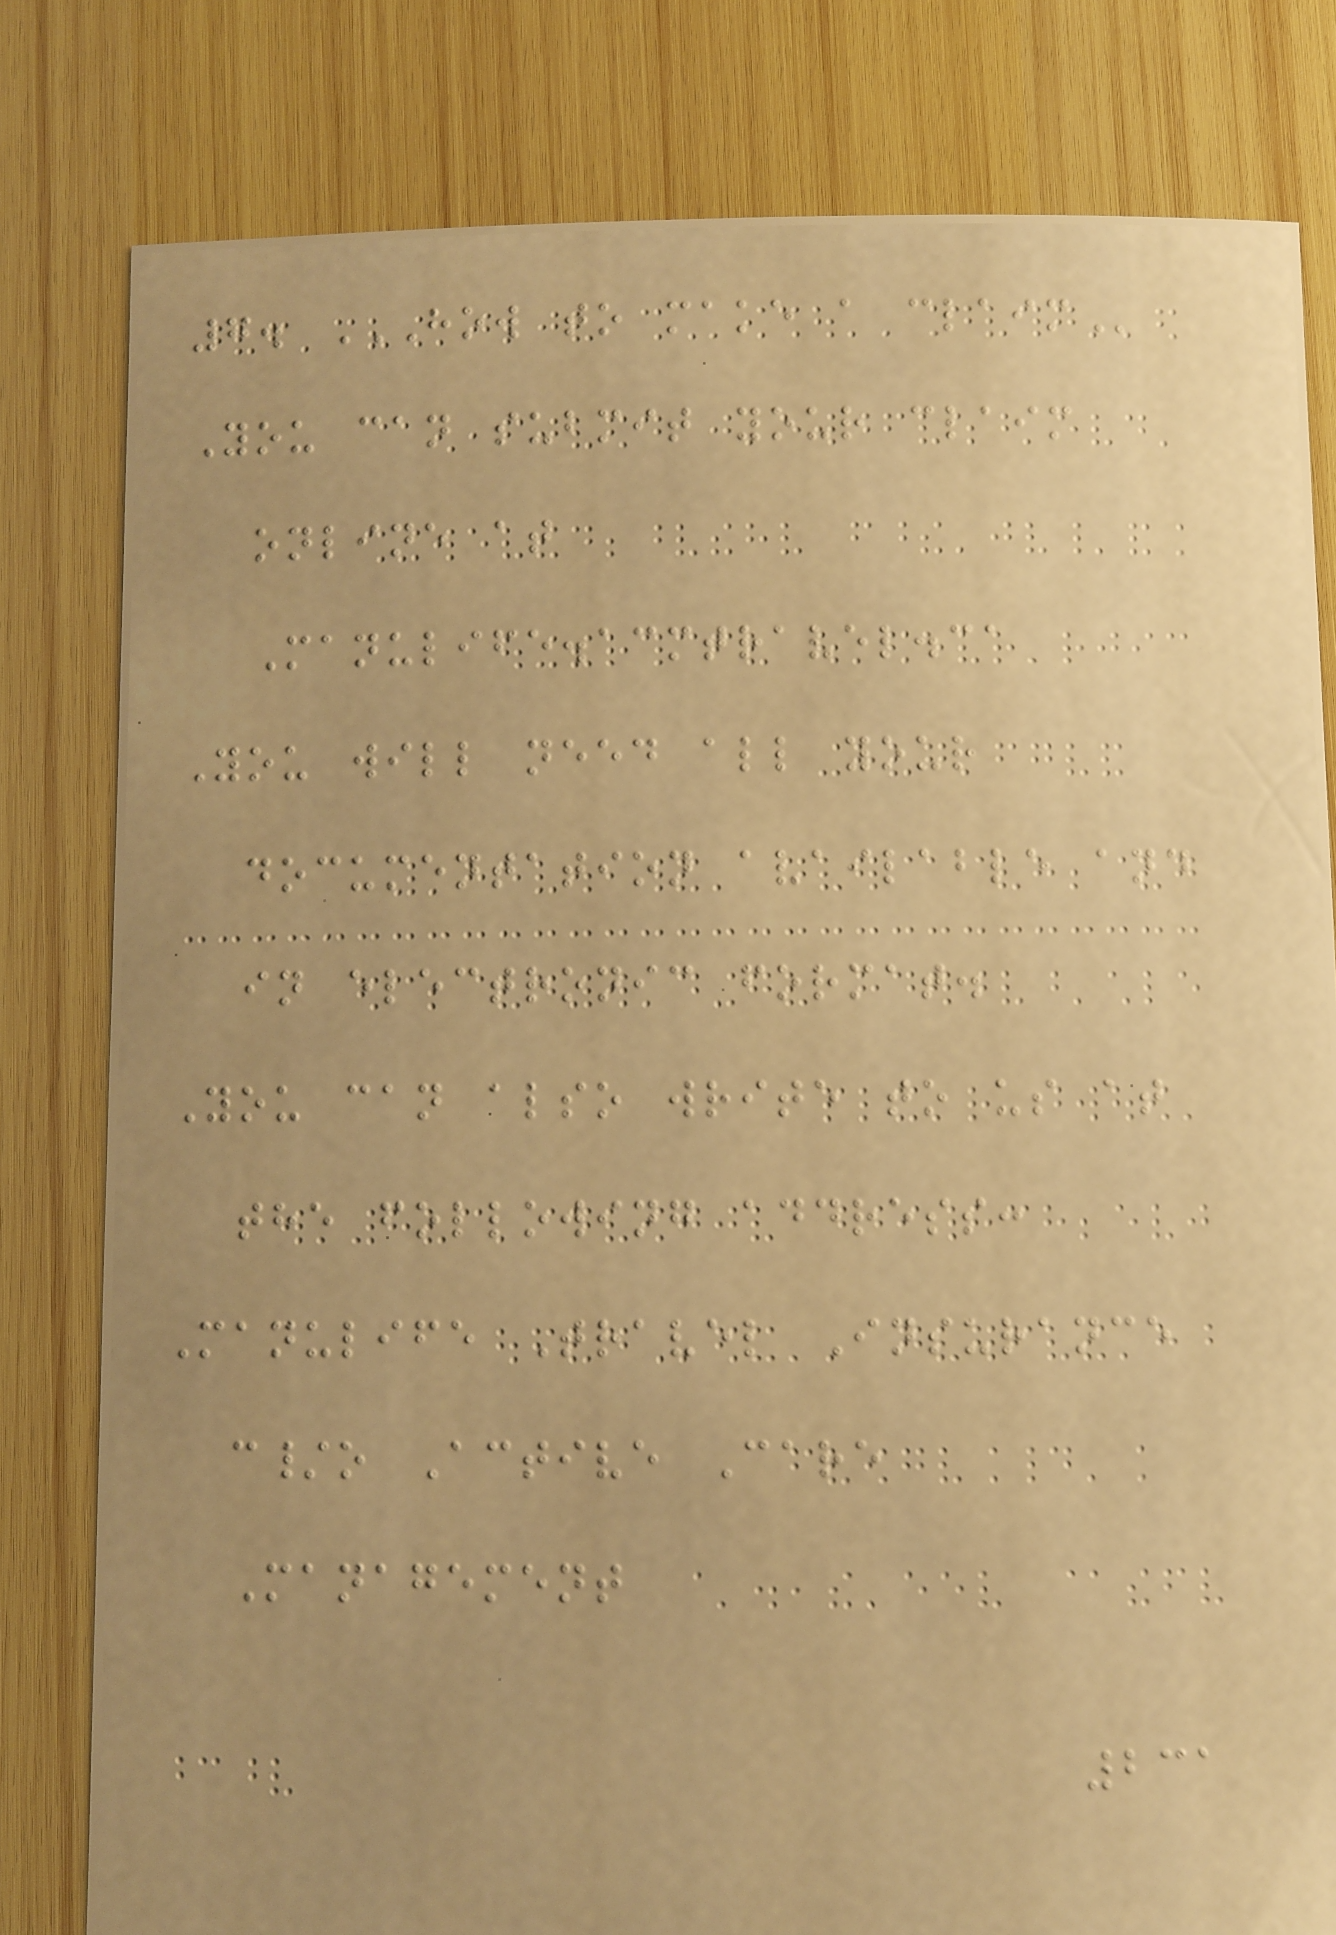7. HOW TO MAKE A CLAIM
You can submit your claim
online at
Manulife.acmtravel.ca
You will need all your
documentation available and
in electronic format.
You can also write to us at
the following address:
Manulife Travel Insurance
c/o Active Care
Management
231
